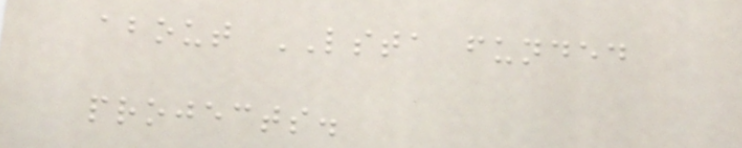about LSTA funded
projects.
